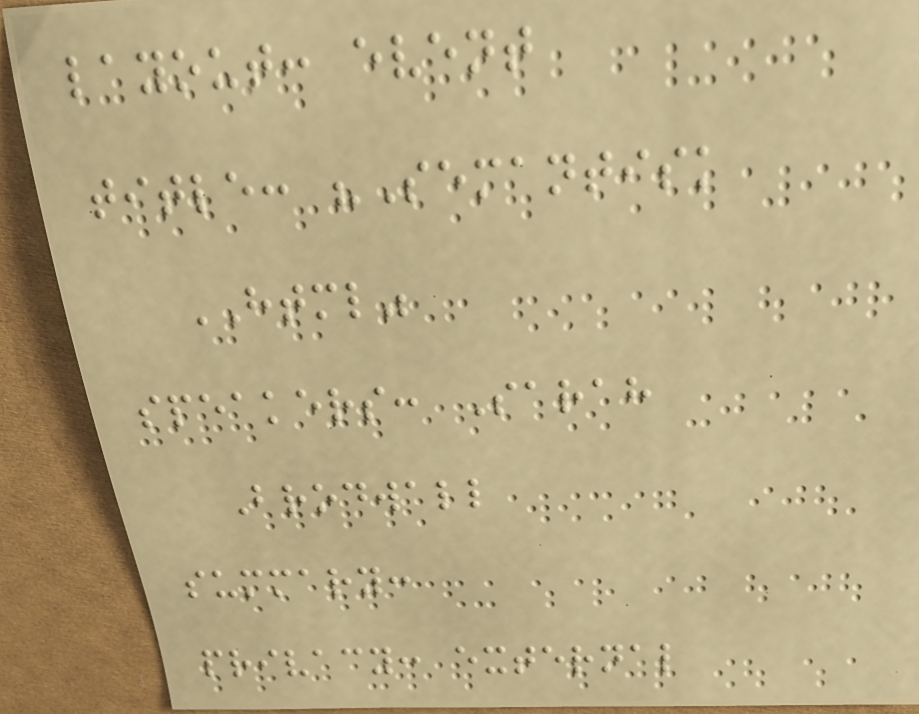layout: event
title: "Semantisk
HTML"
speakers: Sarah
Brodwall
summary:
privacy: external
